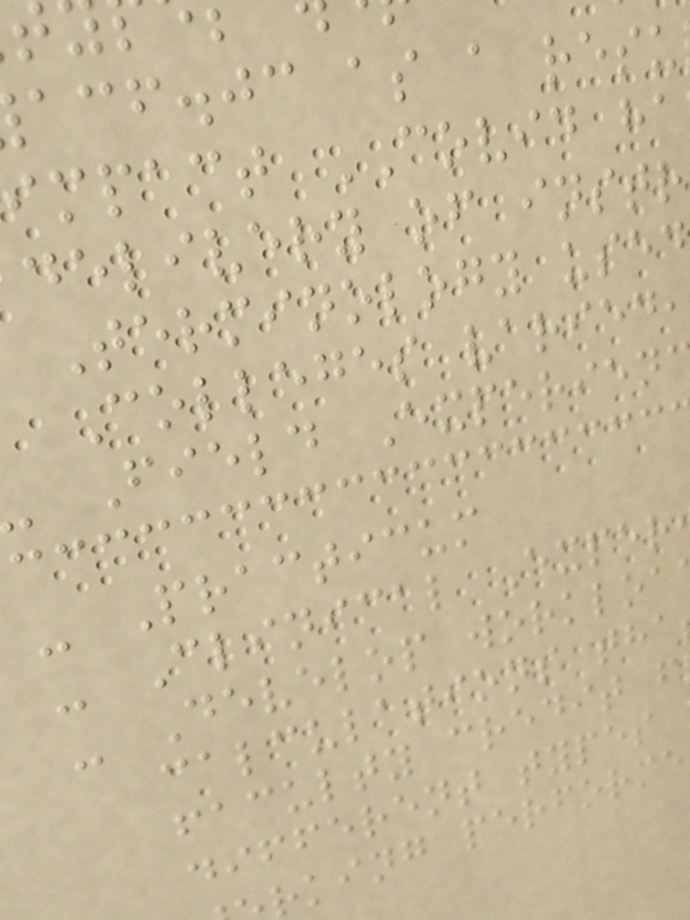acf.jc as a resu
mpact COVID ha
delivery of instr
Terminology used
Colleges varied,
Field Experien
- Practicum
- Clinical Exper
- Develop workloa
calculations tha
faculty credit f
different types
king performe
